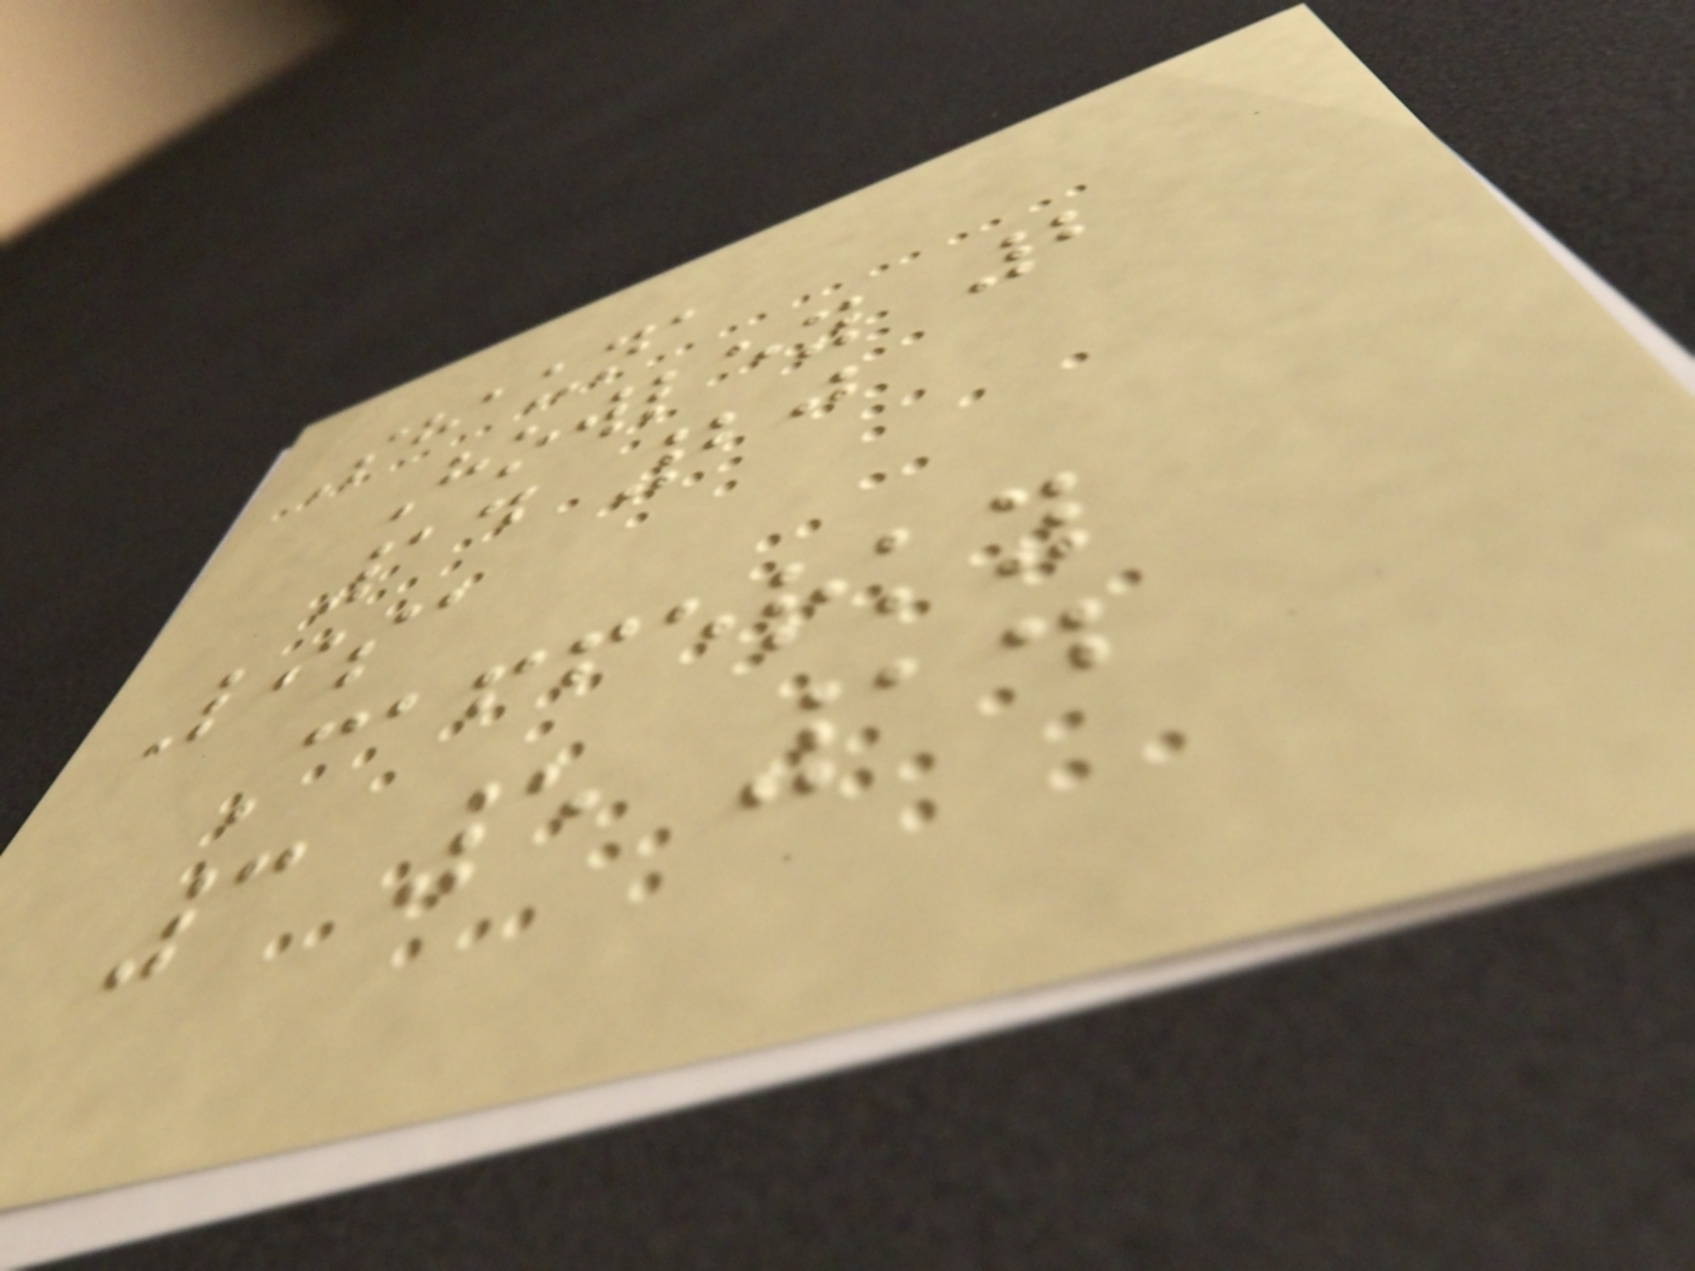Shauna
Howley 2
14 20
Lisa
Cafferky
3 5 14
